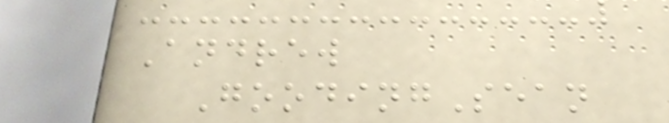Andrew
GoodingSean
